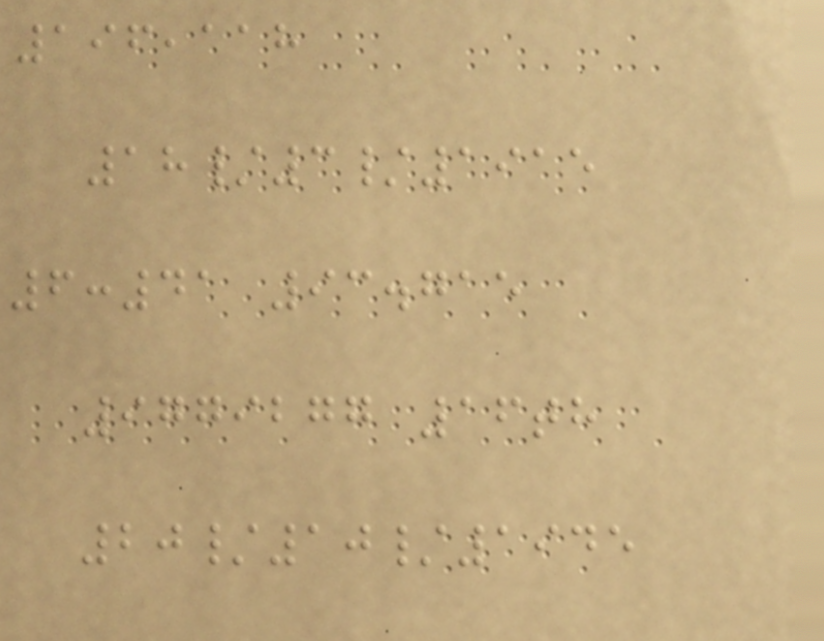196,118
18/3/1915
6:41 93.715
9779277 16th
20/10/1945
